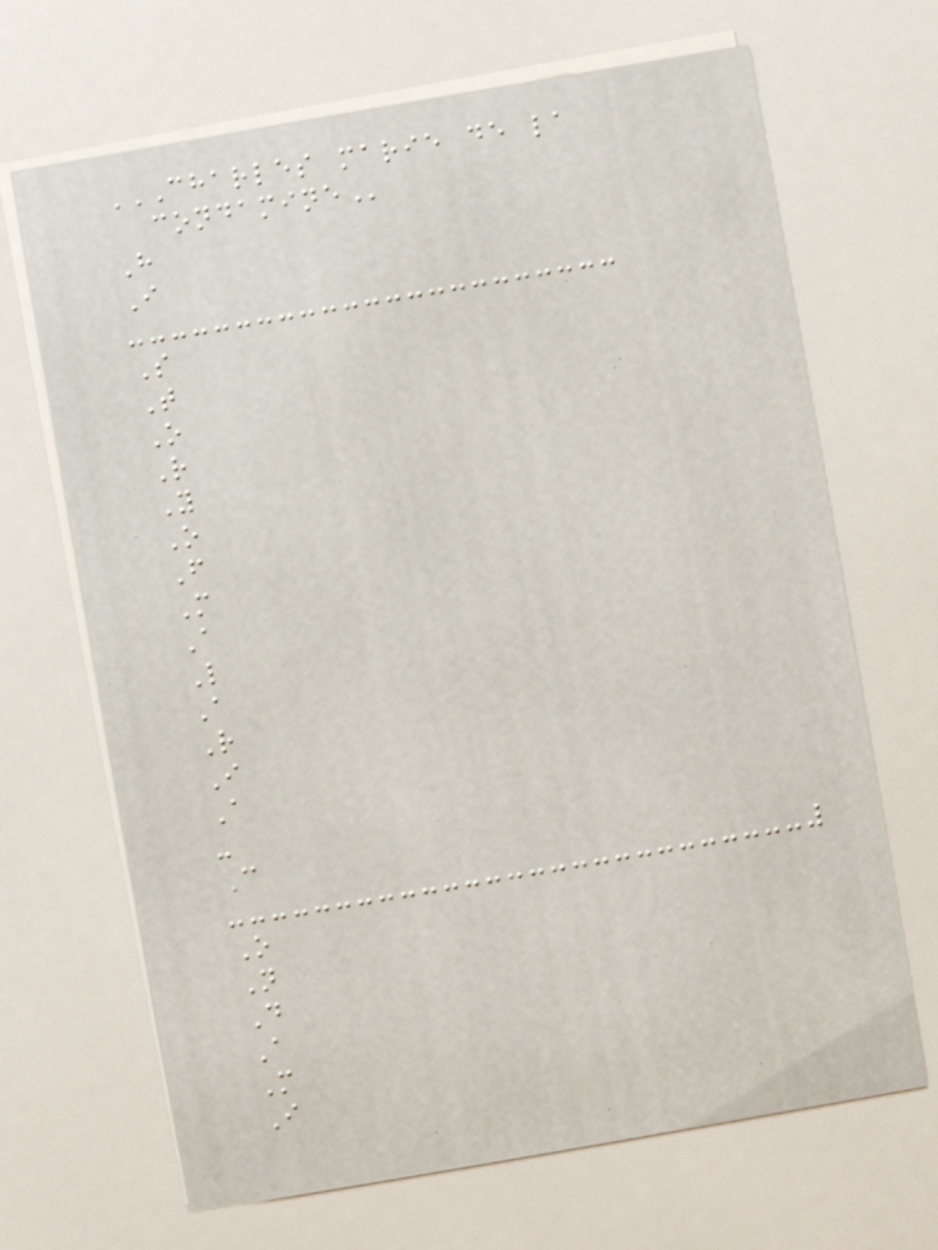CHARLES MARIE DE LA
CONDAMINE
H
I
S
T
O
R
Y
O
F
M
A
L
A
R
I
A
-
C
O
N
D
A
M
I
